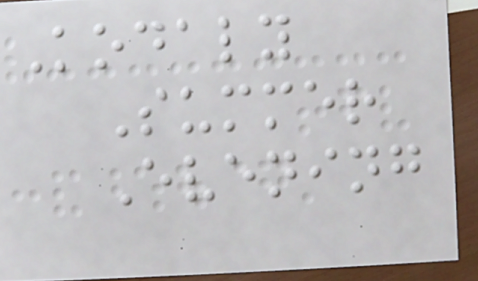Kodaly
Summer
Evening
